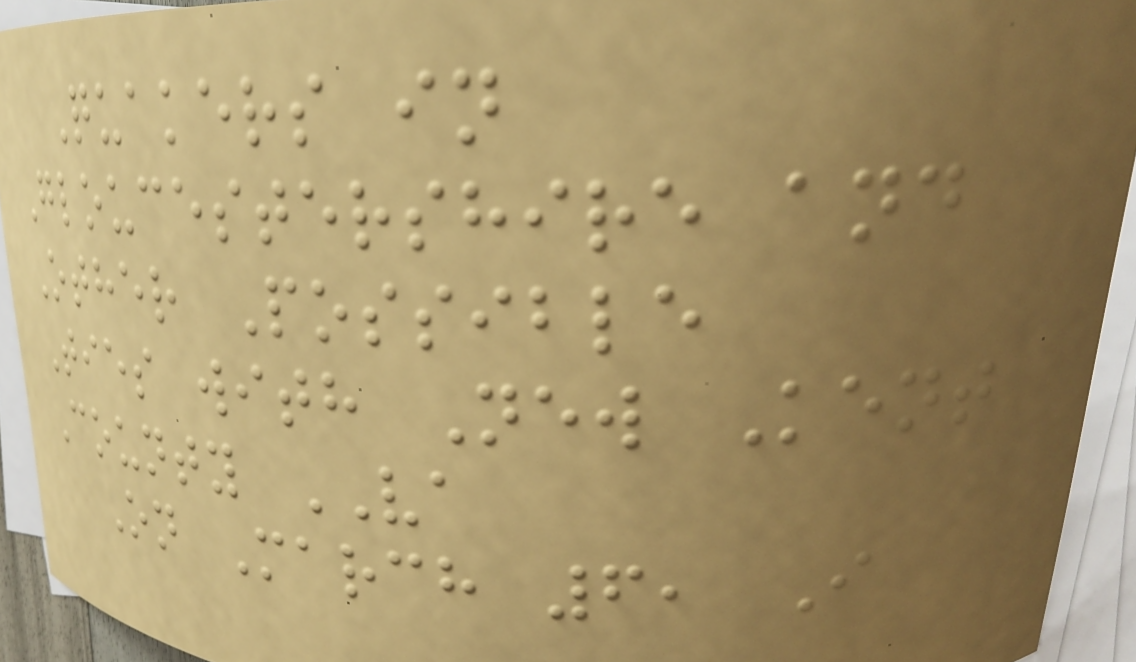Quakers in
Gloucestershire and
Other Possible
Ties with New Kent
County VA
On March 6, I
